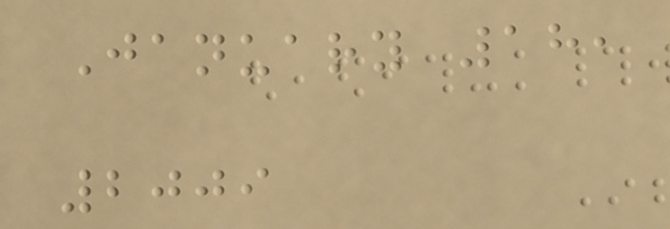January 18,
2009
